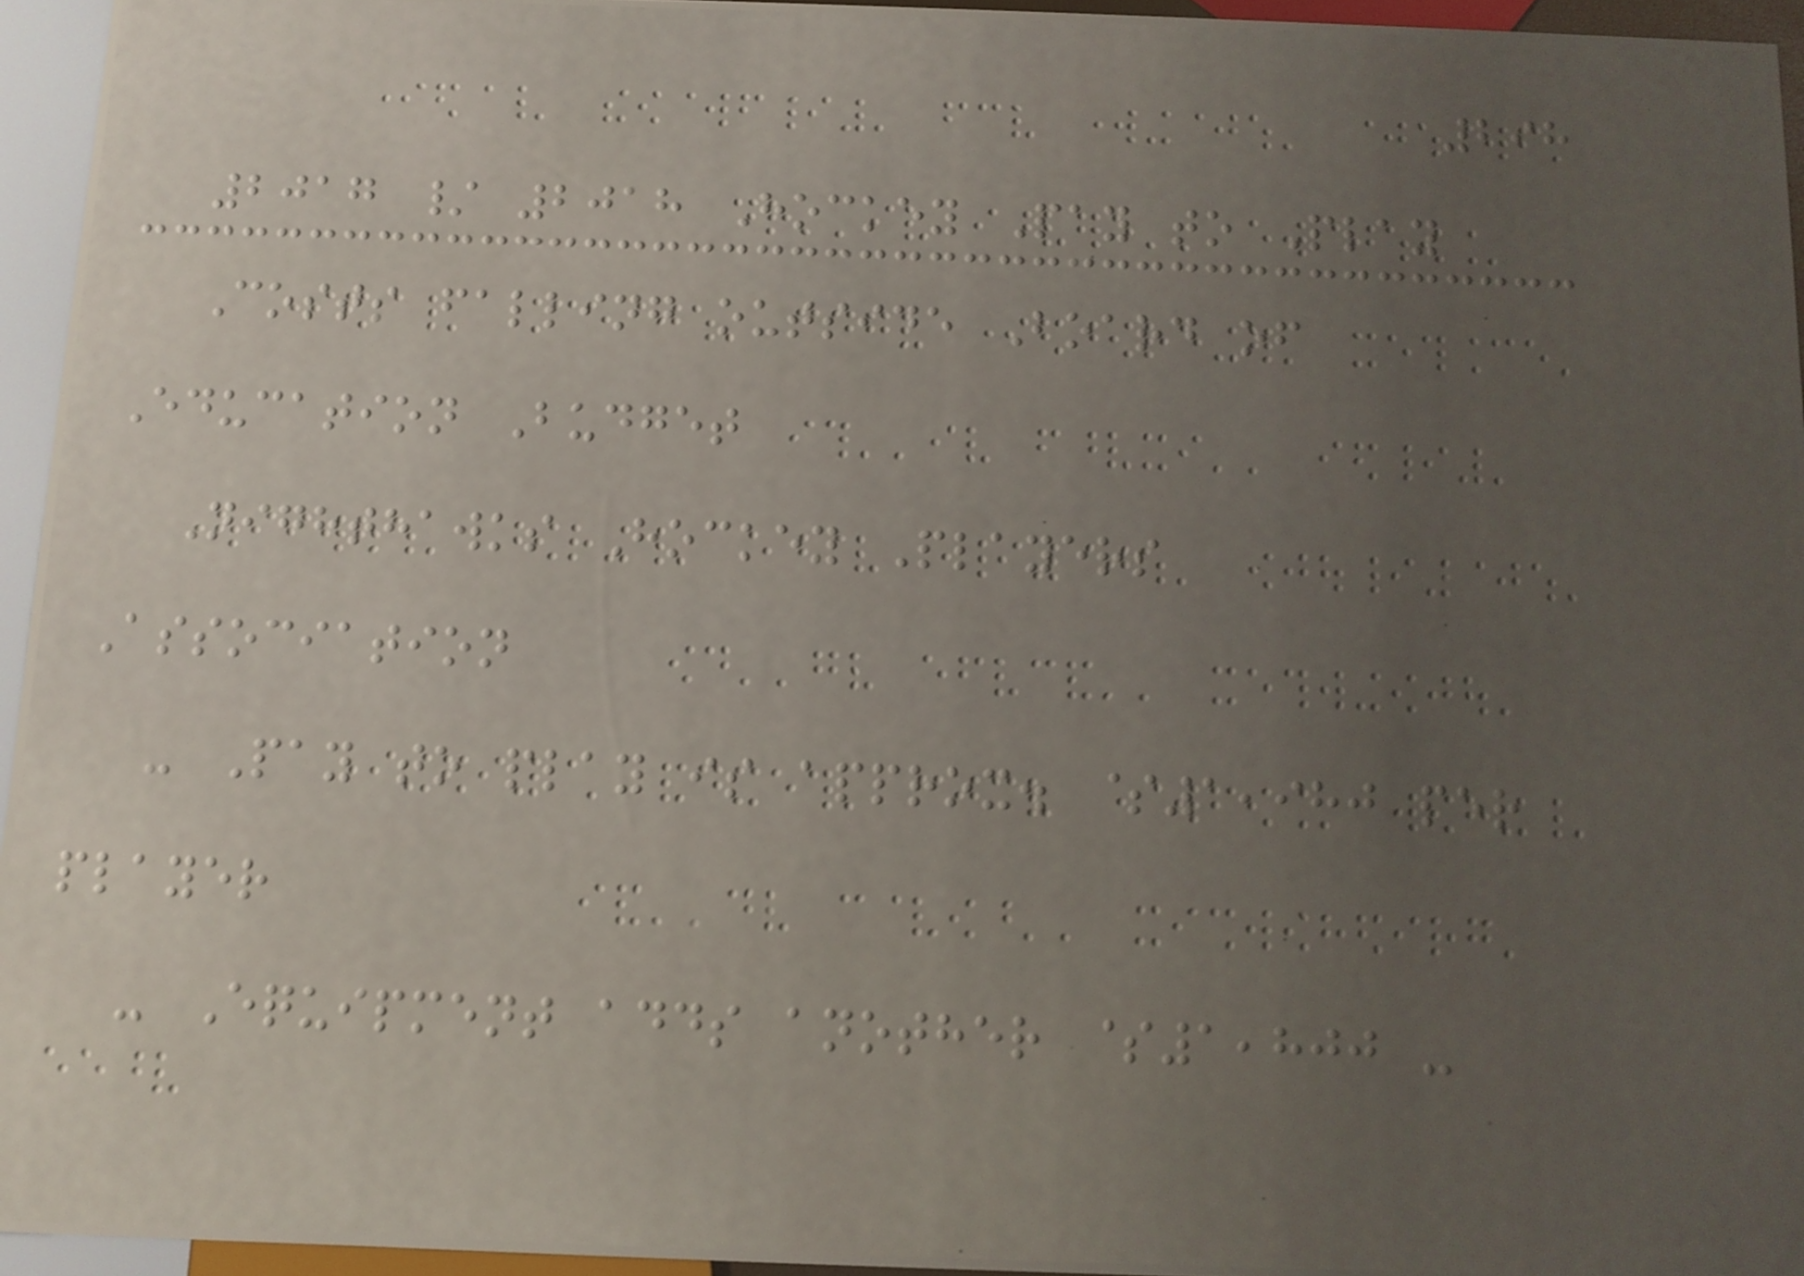298
2017 / 2018 Hockey Pay to Play
Costs falling outside Board of
Education Budget
Nighthawks Hockey Players
Association
- Pay to play is approx. $1,980 per
player
- Equipment adds another $1,800 -
